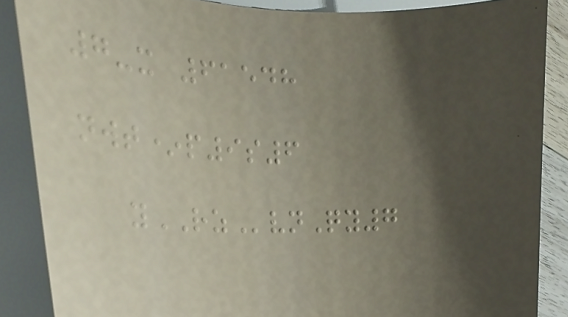7-x 61548
nwt*p9s6
yRZvnQy7
